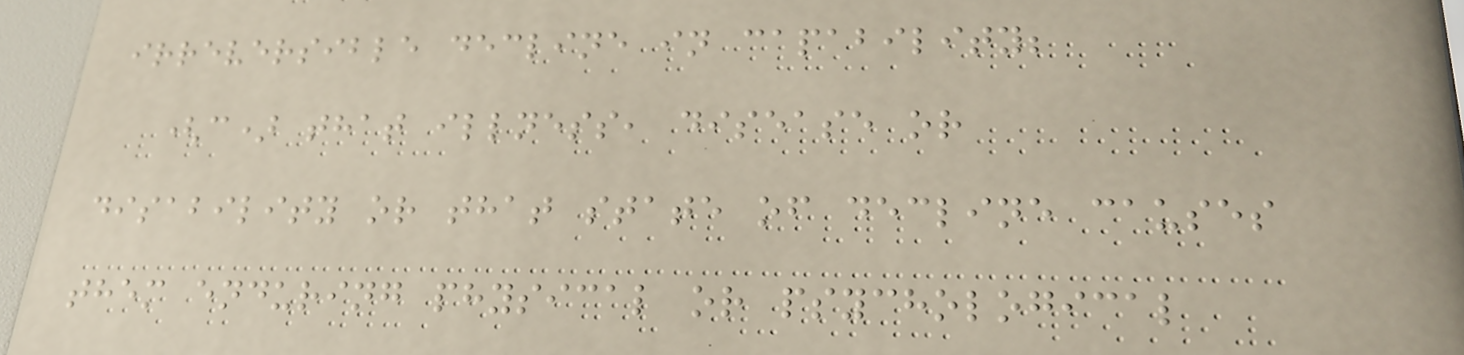irreversible decline in capability;
(c) that illness, disease or
disability or that state of decline causes
them enduring physical or psychological
